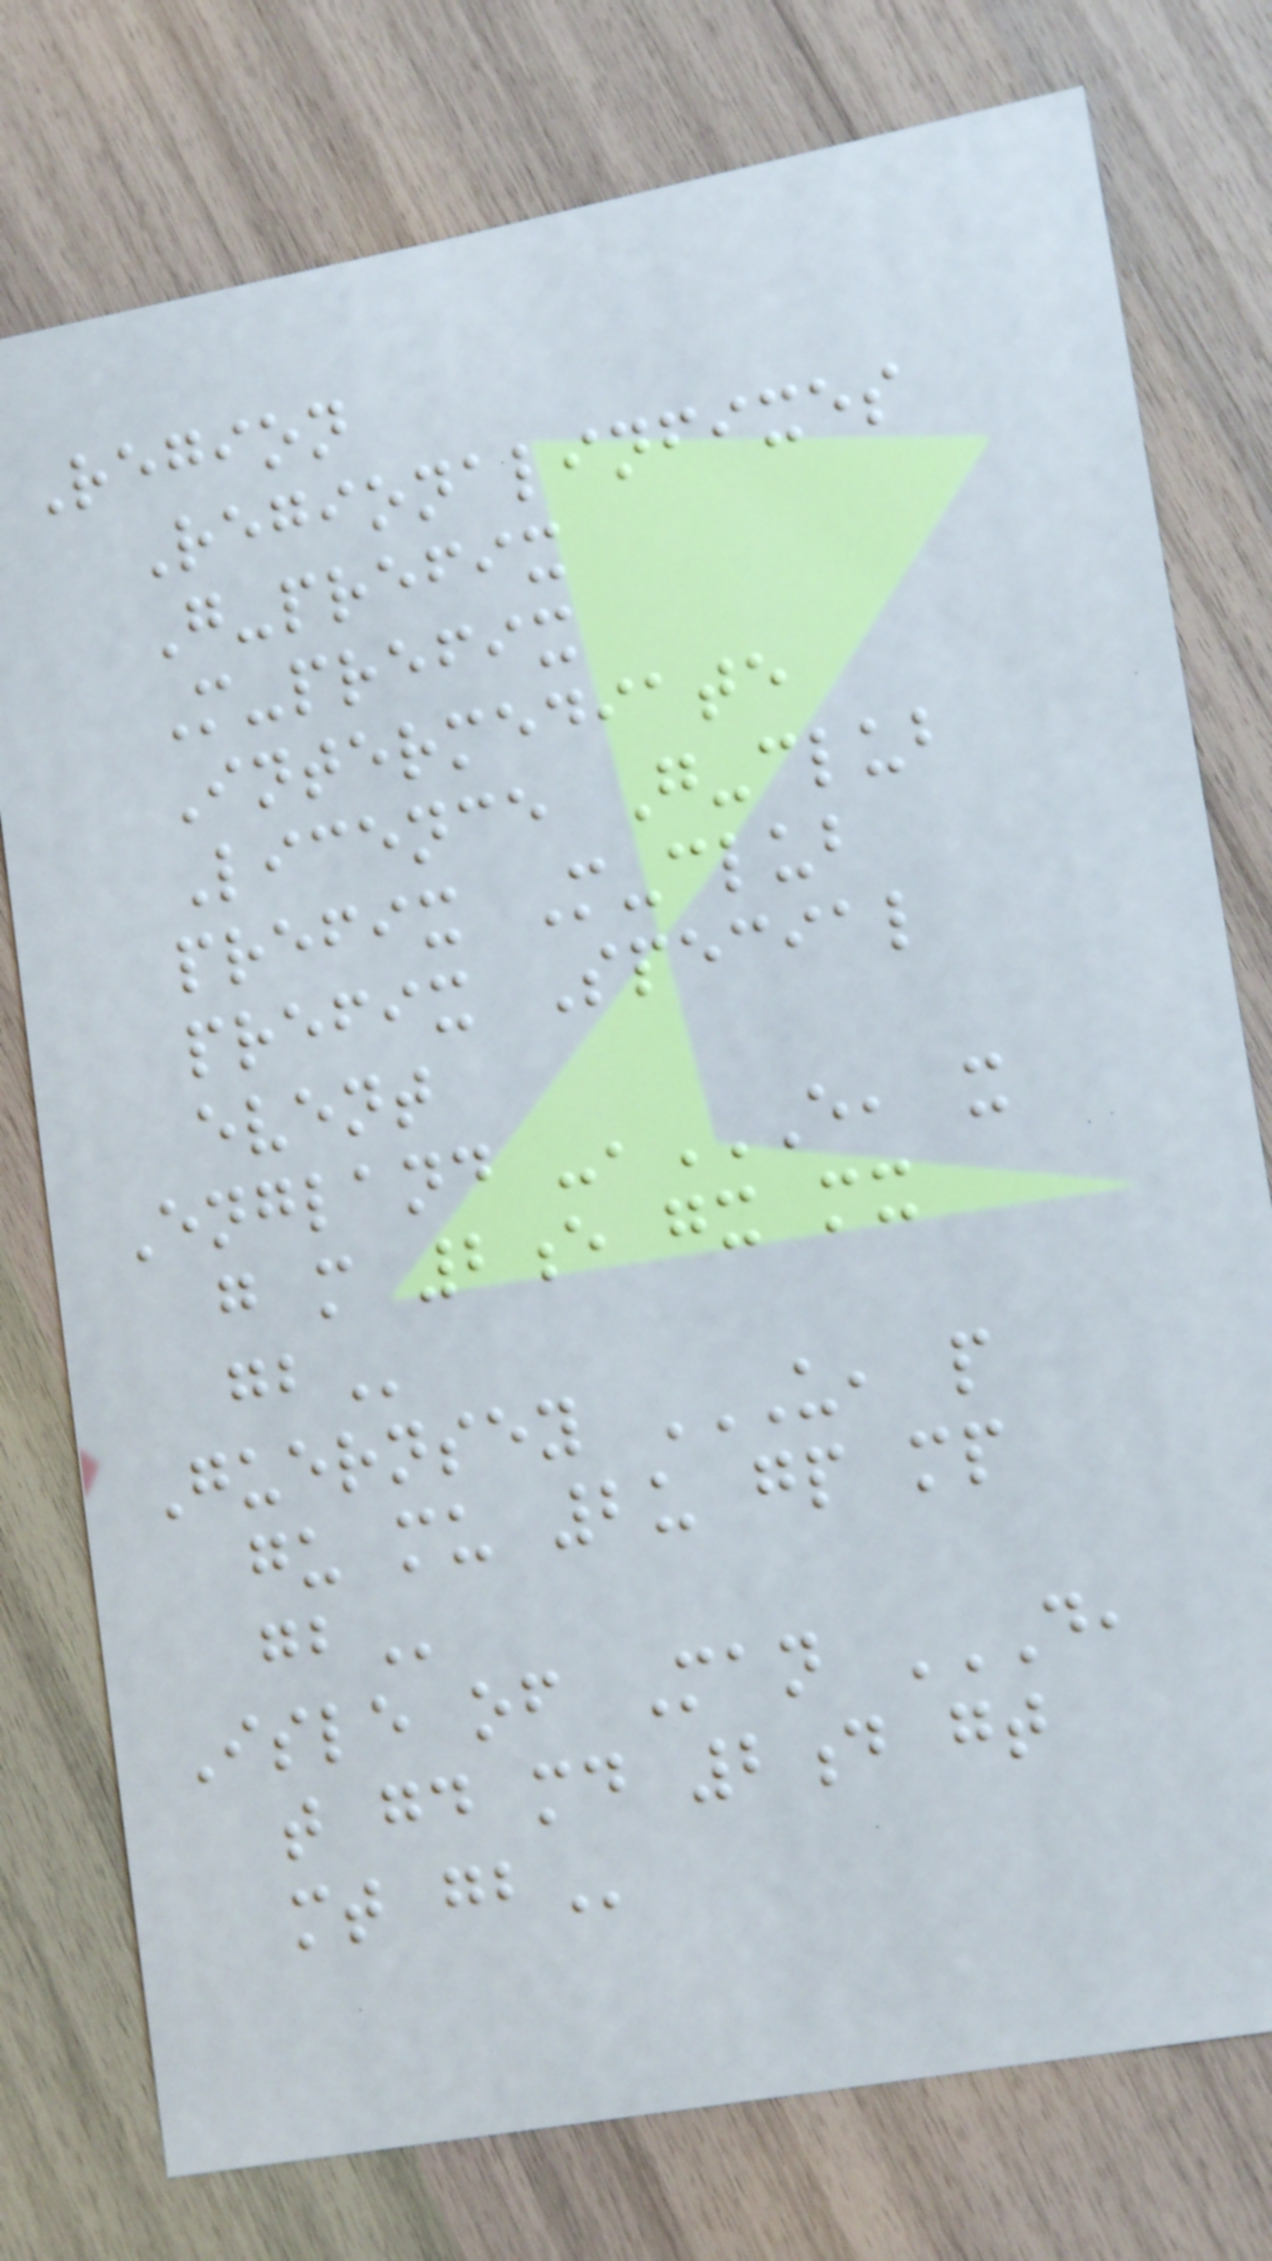Region
Regionalinfixes
G-prefix
M-prefix
Intermediate
Licence G-club
prefix M-club
prefix Special
event
England -,E, X
G M 2E GX MX
GB
Guernsey U, P
GU MU 2U GP MP
GB
Isle of Man D,
T GD MD 2D GT
MT GB
